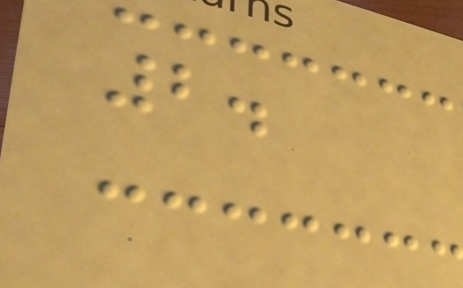2.
